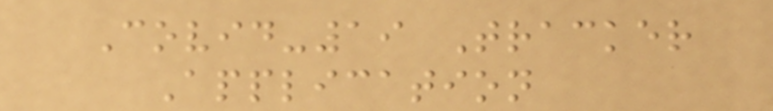Covid-19 Tracker
Application
